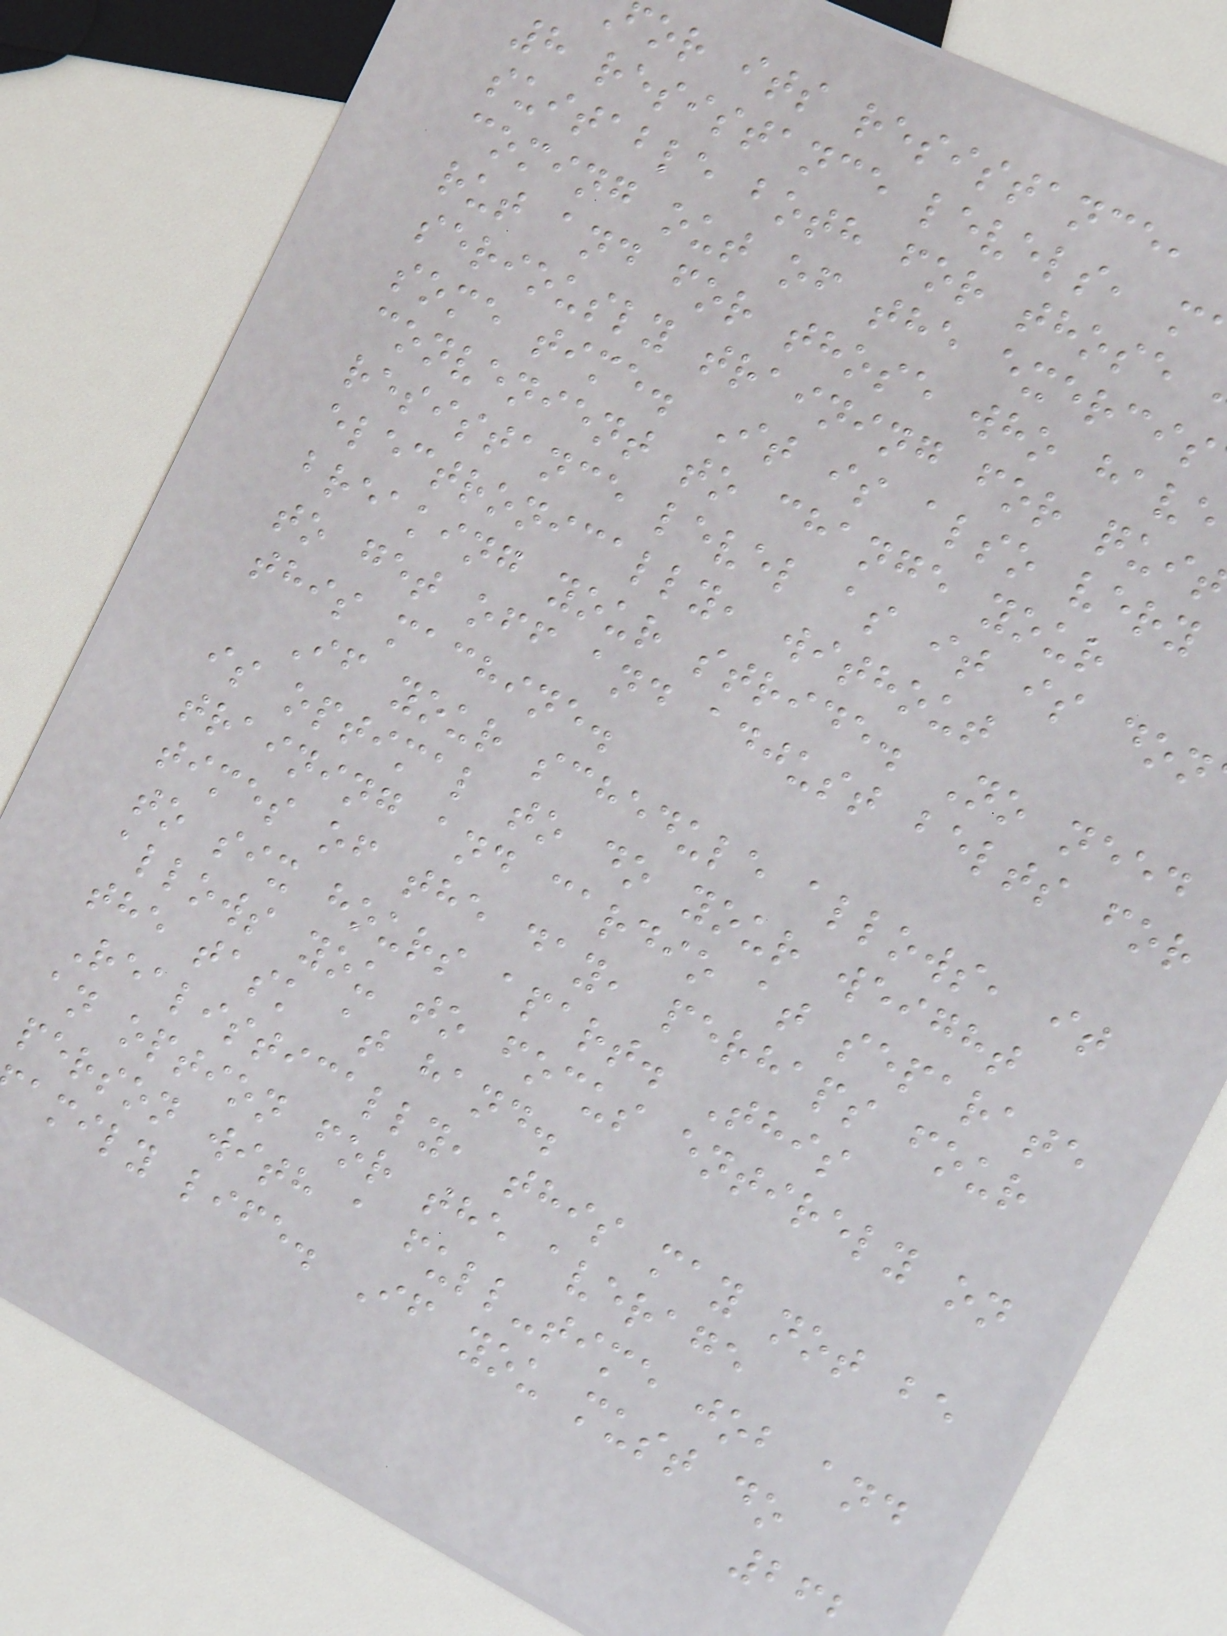for its resistance,
8 resistance levels, m
suitable both for those
coming out of the exercis
rut and for those who have
seriously training for qui
some time. It is also very
convenient to change your
resistance level as it is don
electronically, without
breaking your stride. No need
to get off and adjust belts for
this machine.
If your schedule allows, it
is optimal to do your weight
training and cardio at separate
times of the day, perhaps four
to six hours apart. This
allows you to focus entirely on
the task at hand.
Realistically, this may not be
an option for the average
person with a full-time job and
amily life. If you must do
